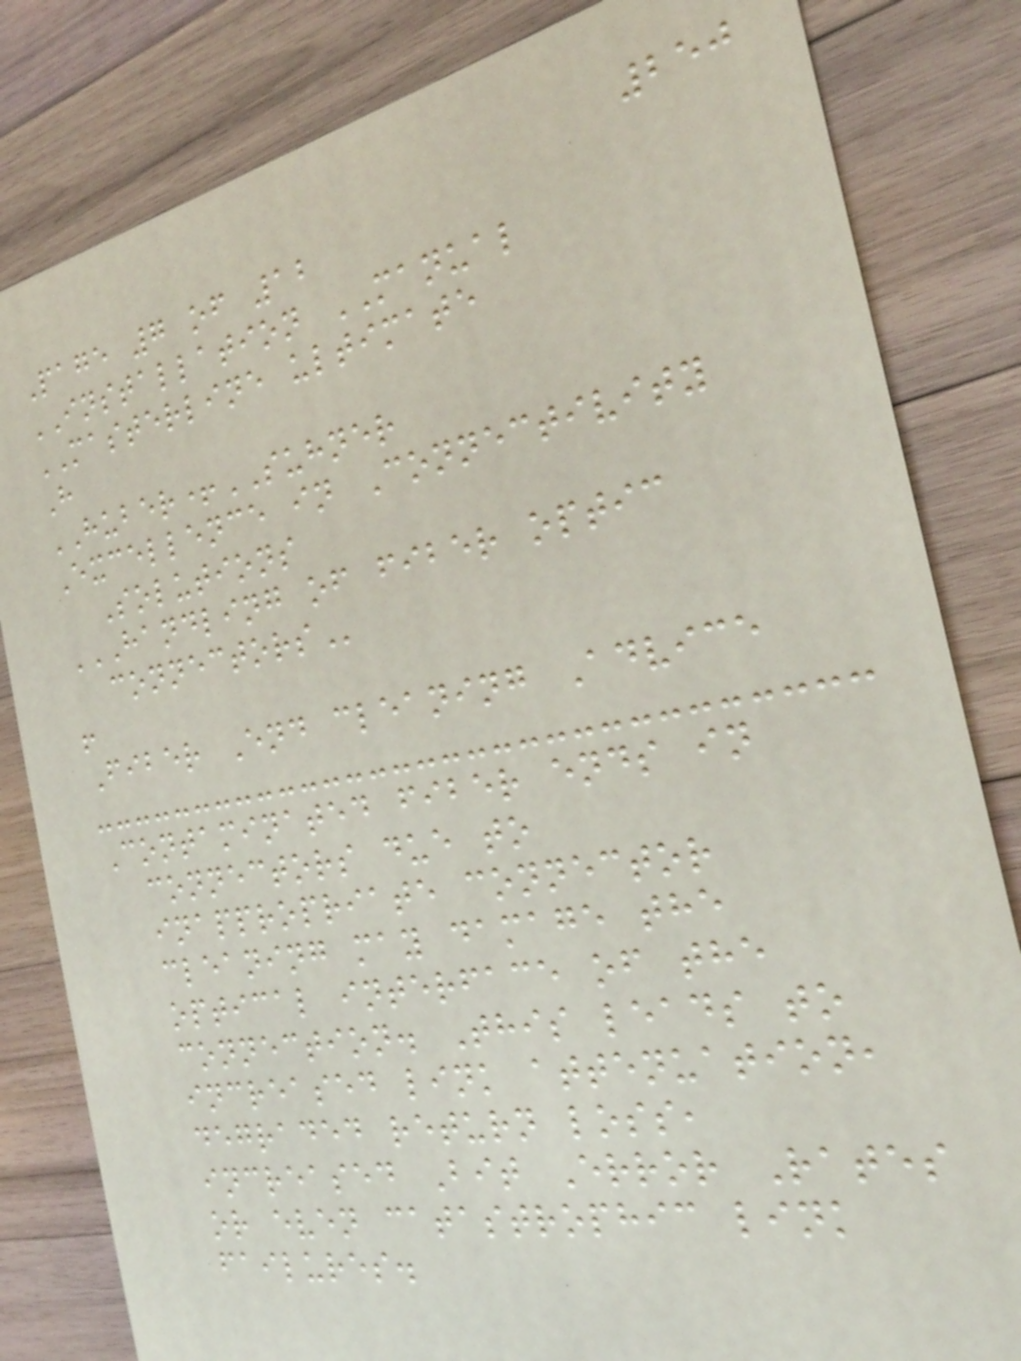250
Page 7 of 12
INSTALLATION MANUAL
MASTERLINE ultimate
H
HUBER+SUHNER
Excellence in Connectivity
Solutions
HANDLING OF FIBER OPTIC
CONNECTORS
!
Fiber End cleaning Advice
Contaminated fiber ends in
connectors due to
inappropriate connector
cleaning may damage the
optical interface of the
connection. This leads to
increased link attenuation,
degraded return loss,
increased Bit Error Rates
or even catastrophic link
failures.
